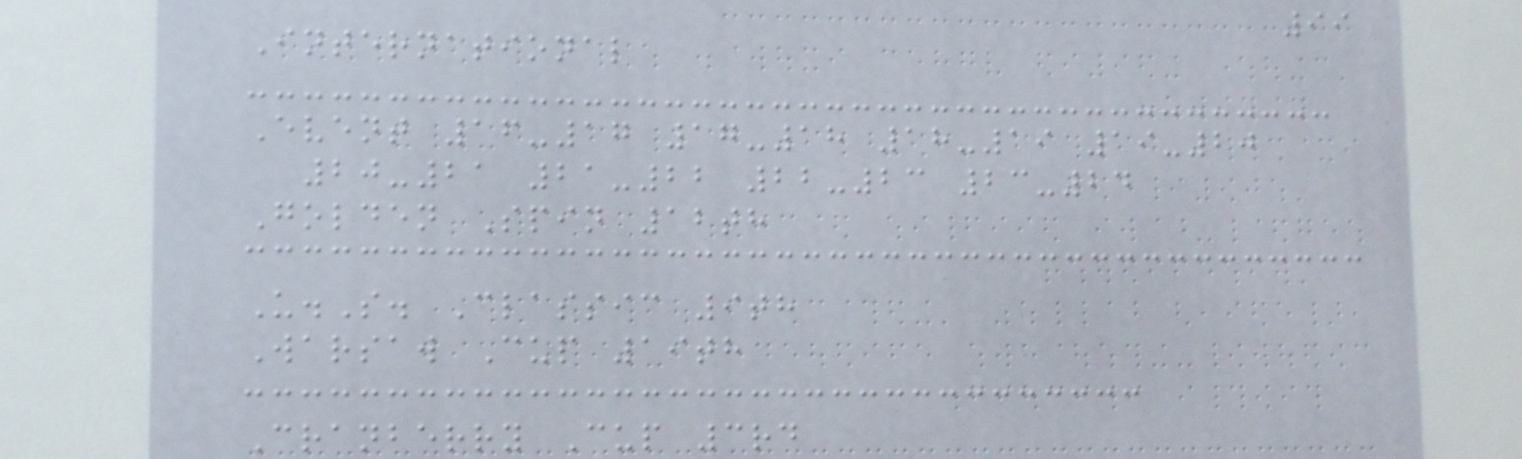99
International
Event 16-17 17-18 18-19 19-20
20-21 21-22 22-23 23-24
Golden Spin 12th
U.S. Classic 9th
Warsaw Cup 19th
Cranberry Cup 3rd
